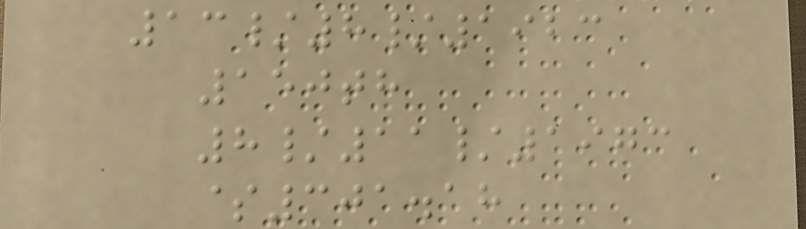13/8/1923
150th
8/11/1973
$301.18
